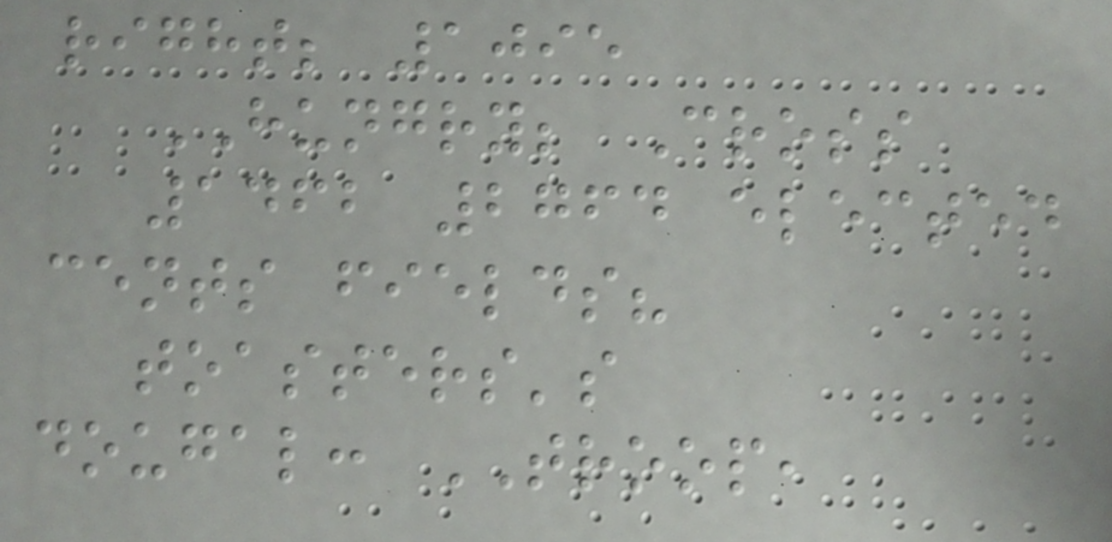right; 1095
HUNGRY; Cross
1462 2764 elected
cents fields?
toasters's
dougal: TROOP,
